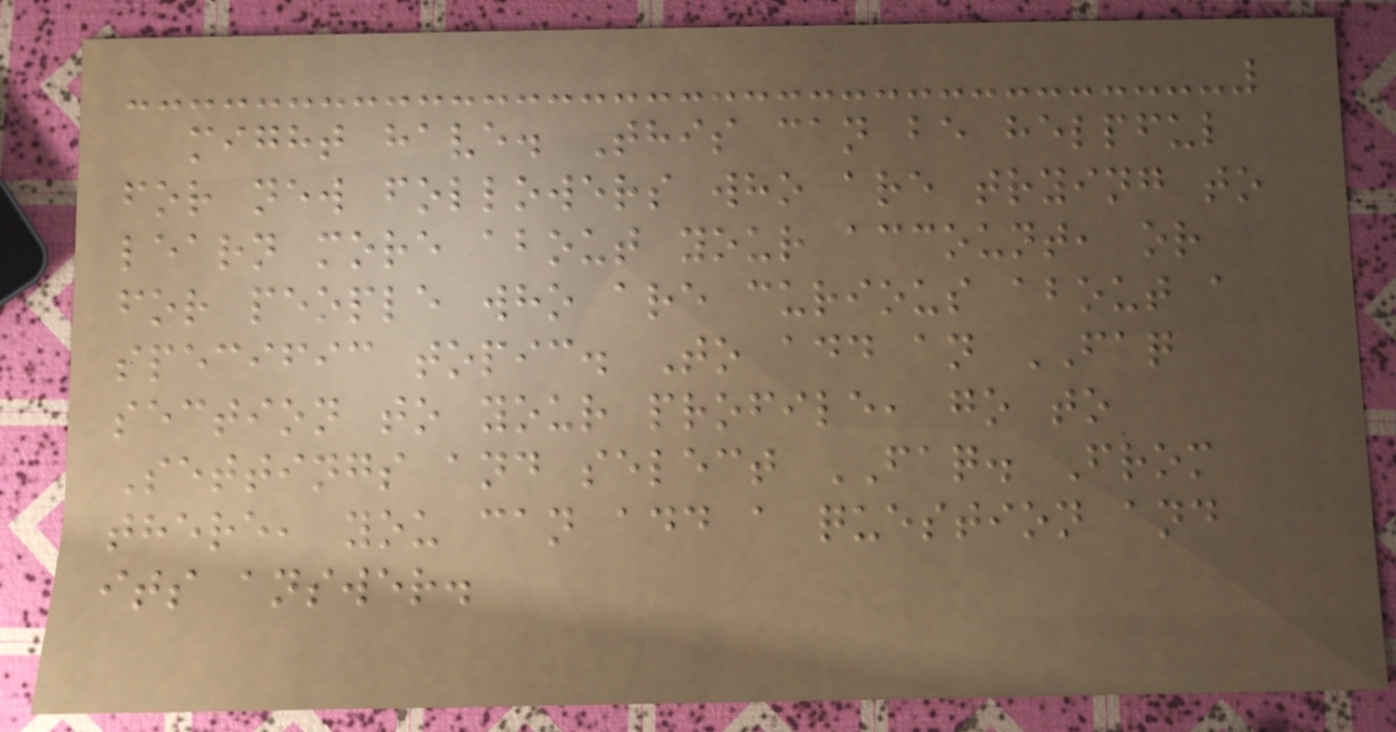might have. This can be helpful
for new followers who are trying to
learn more about your account, or
for people who are curious about a
specific topic. To add an FAQ
section to your profile, go to
Settings and select FAQ. From
there, you can add a question and
its answer.
